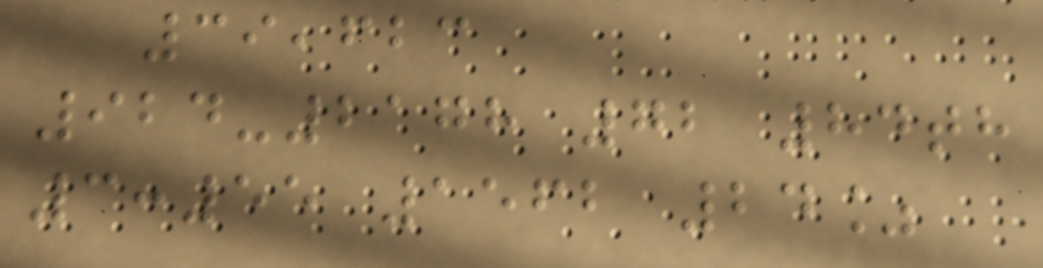39,623
924-2178 72 84th
3:55 1562 24%
